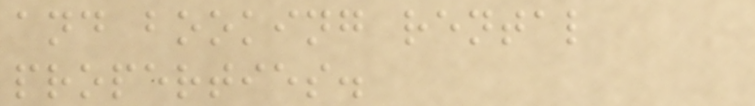and booking rental
properties.
